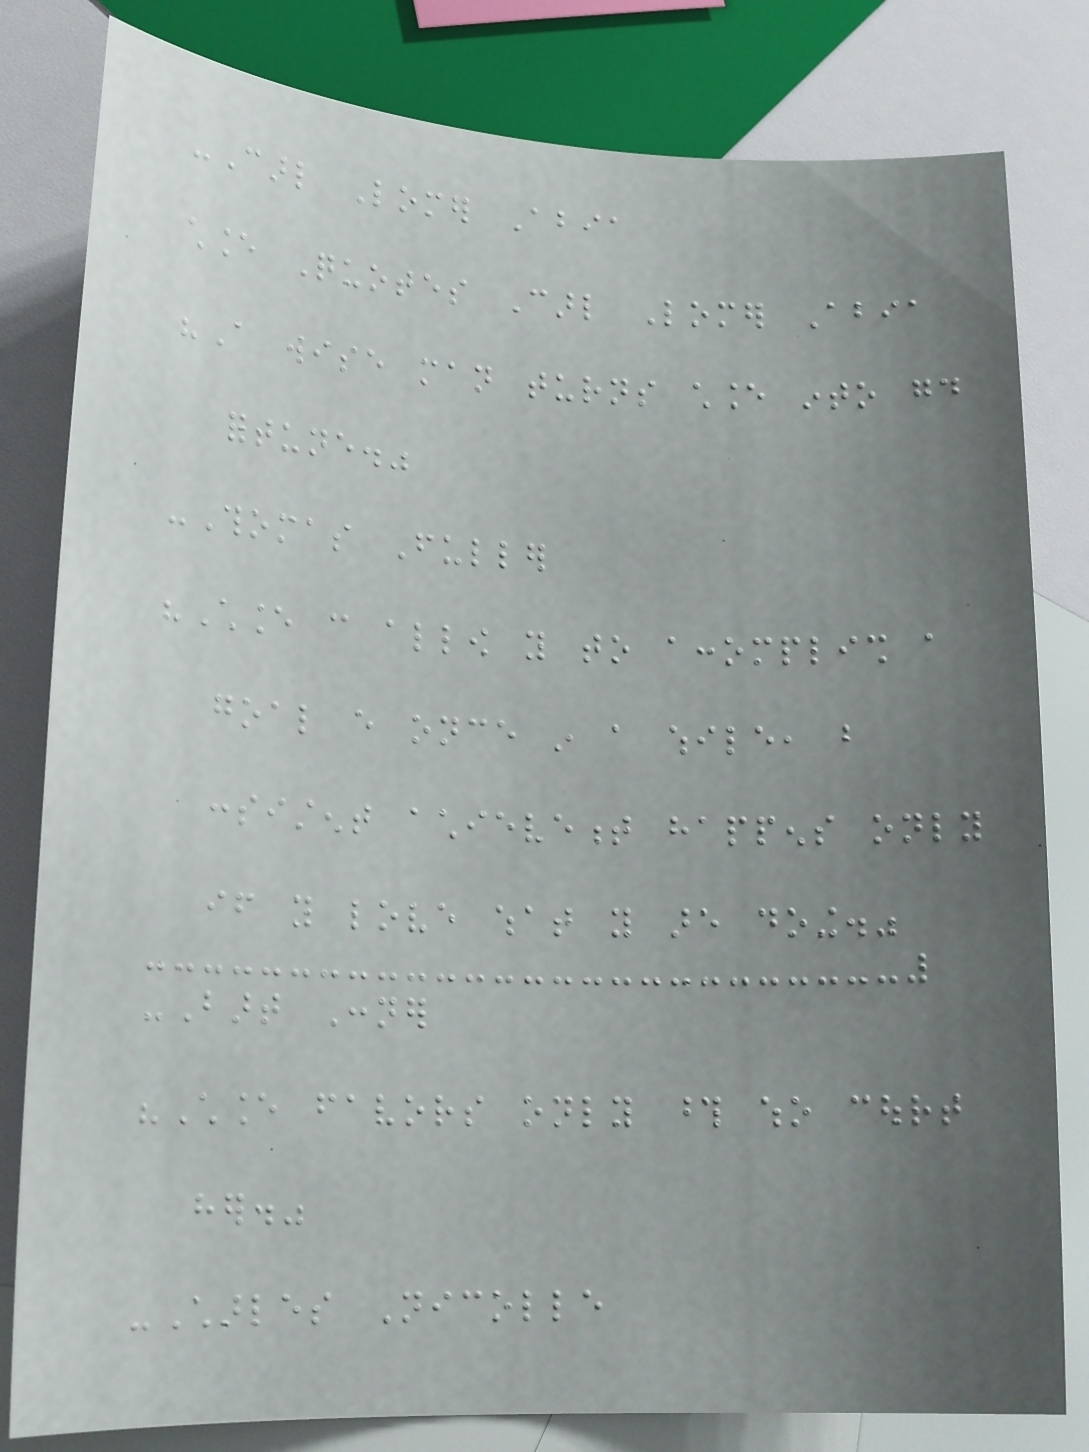-Carl Lomer Abia
chance Quotes Carl Lomer Abia
"A wise man turns chance into good
fortune."
-Thomas Fuller
"Chance can allow you to accomplish a
goal every once in a while, but
consistent achievement happens only
if you love what you are doing."
-Bart Conner
"Chance favors only those who court
her."
-Charles Nicolle
